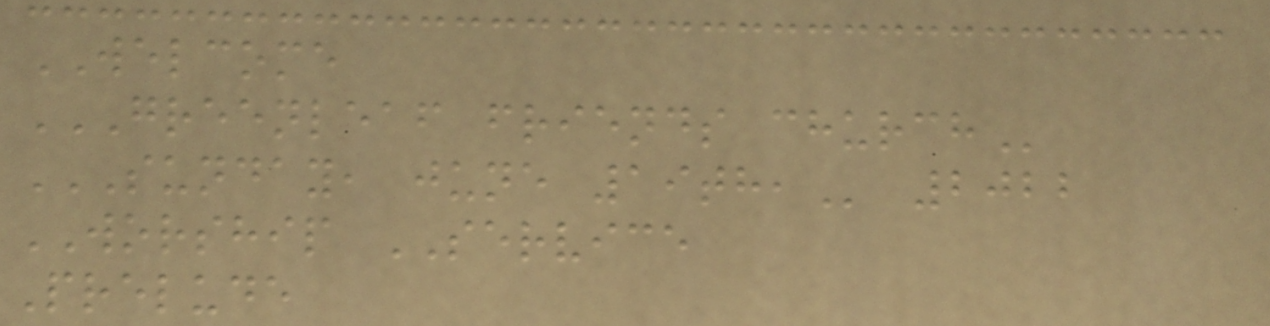WELCOME
GREENLEAF FRIENDS CHURCH
SUNDAY, JUNE 19TH, 2022
WORSHIP SERVICE
Prelude
